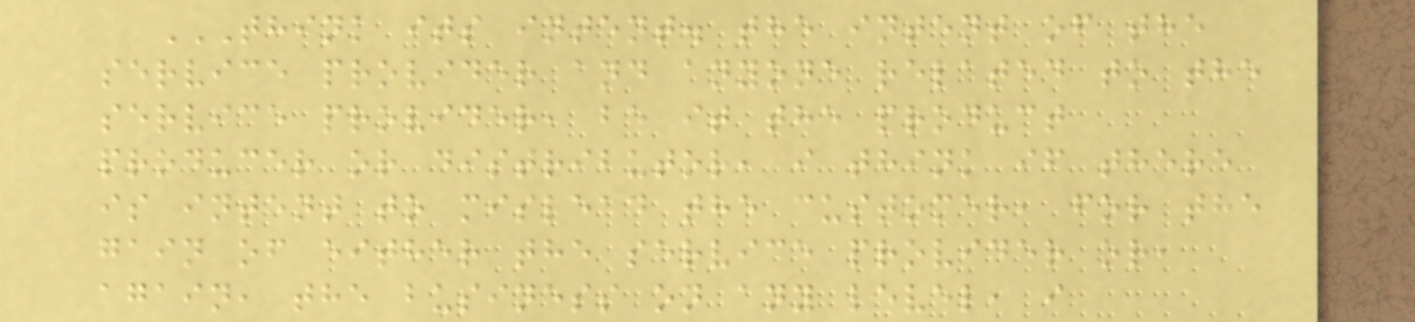THINK ITS INTENT. THE INTENT OF THE
SERVICE PROVIDER AND ANYONE RELATED TO THE
SERVICE PROVIDER, BE IT THE PRODUCT
PRODUCER OR DISTRIBUTOR, I THINK IF THERE
IS INTENT TO MISLEAD THE CUSTOMER, FOR THE
GAIN OF EITHER THE SERVICE PROVIDER OR,
AGAIN, THE BUSINESS ON ANY LEVEL, I
